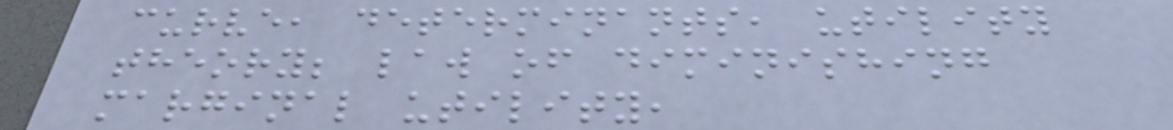curve, determinants, utility
theory; law of diminishing
marginal utility,
